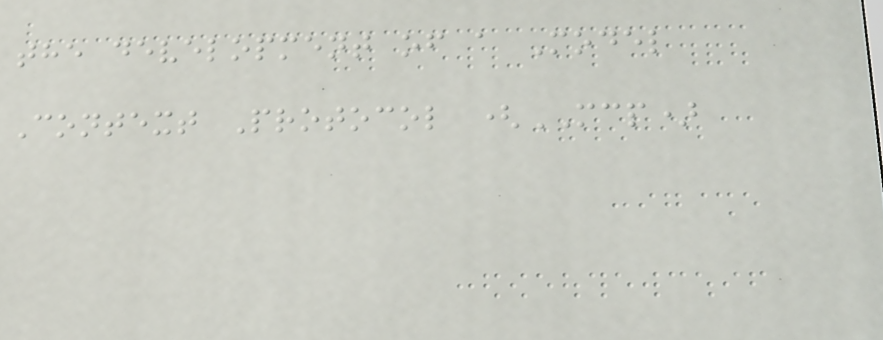the development of a Model
Context Protocol (MCP)
